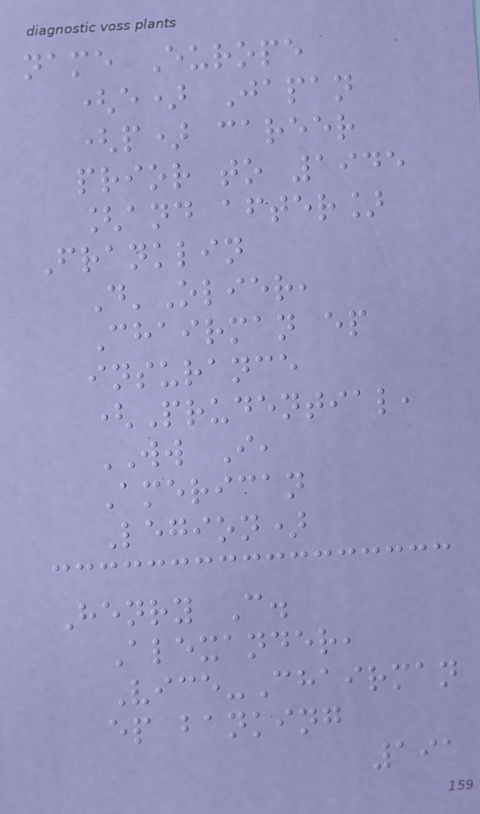name Europe
(e) Japan
(p) career
prior to 1945
[and after]
Franklin
D'Olier,
Chairman ep
insurance
(Prudential,
WW I,
American
Legion)
Henry C.
Alexander,
Vice-Chairman
ep banking
191
